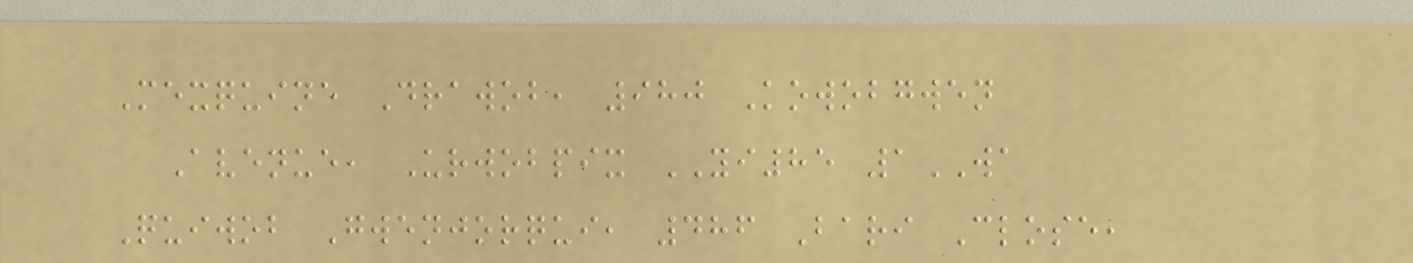Mexquine Drawob, 980 Kowobgwen
Avenue, Urwobpix YI85 1WA
Quiwob Gwenjorqui, 486 Bari Close,
